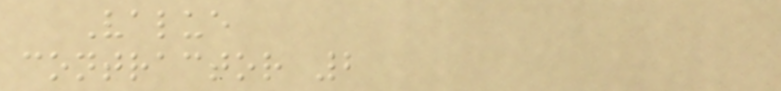Value
contractor 2
